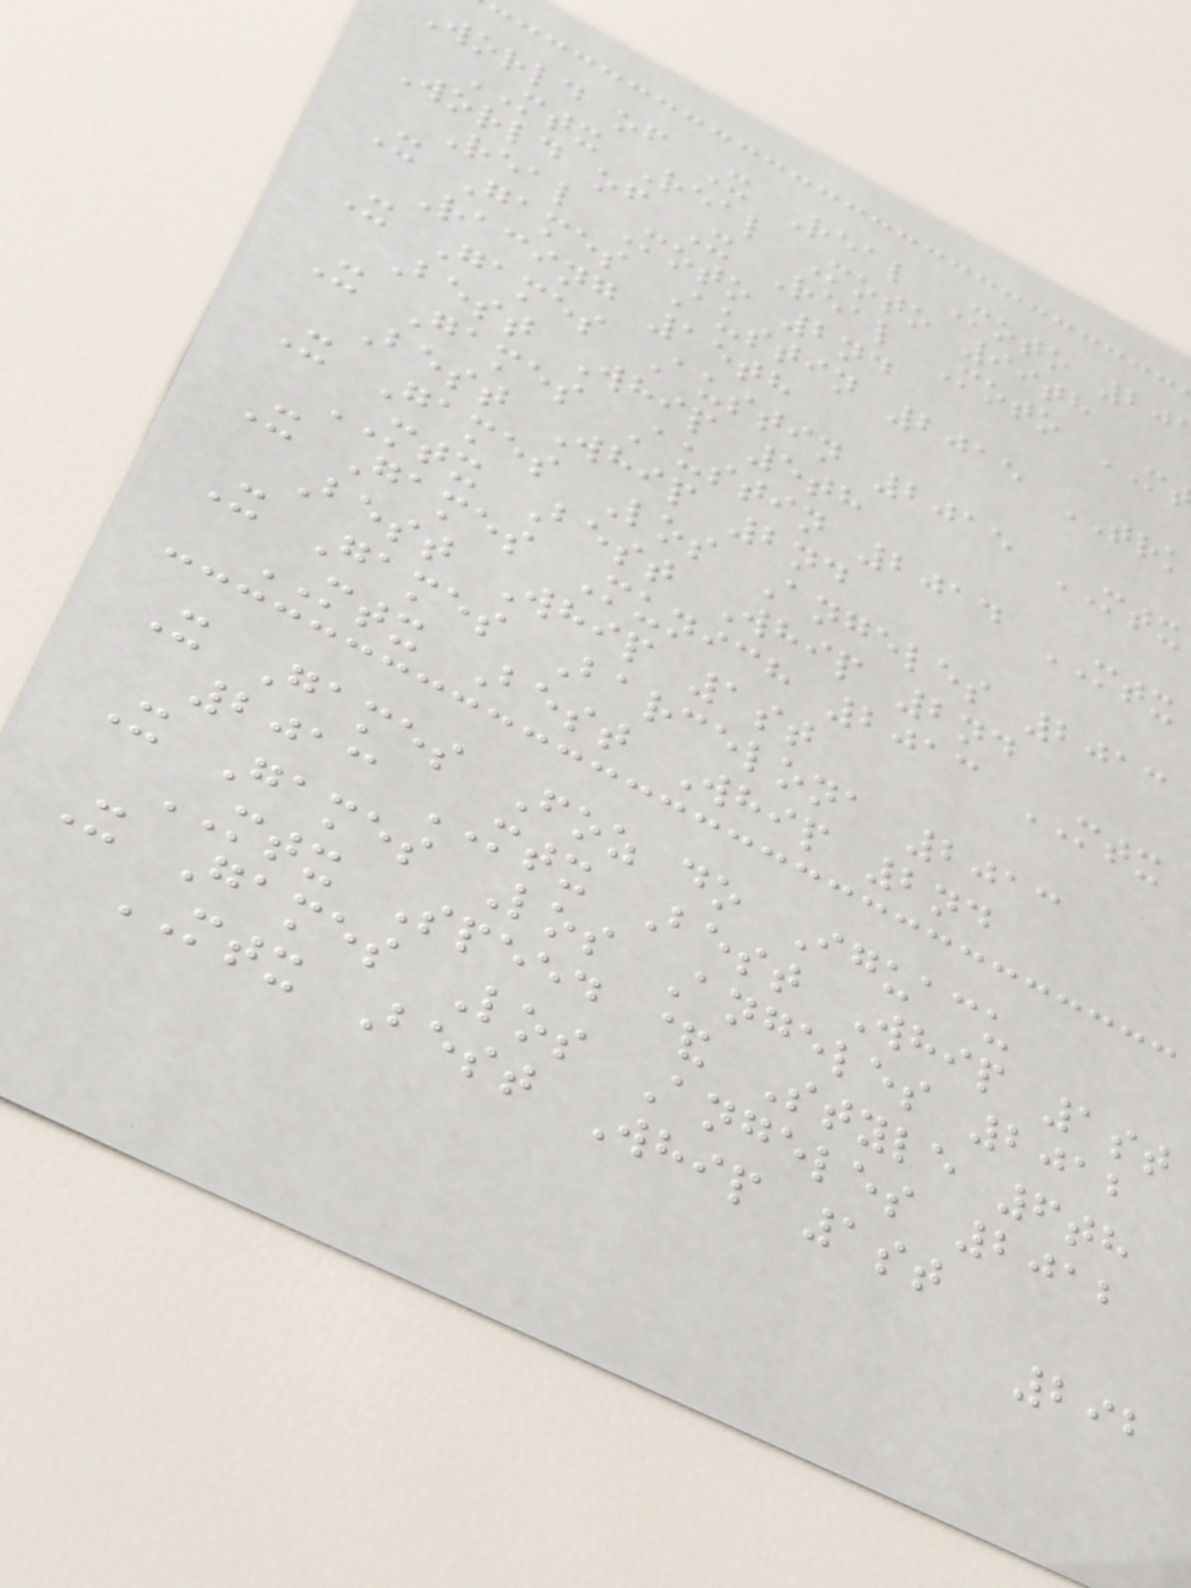world of X Real Moto 20
MTX Real Moto 99th
World of X Real Moto
Real Moto 2nd
X Games Austin 2015 TRK
Racing 15th
X Games Austin 2015 MTX
Best Whip 5th
X Games Austin 2014 MTX
Best Whip 2nd
X Games Los Angeles 2013
MTX Best Whip 2nd
X Games Munich 2013 MTX
Best Whip 1st
X Games Barcelona 2013
MTX Best Whip 2nd
X Games Foz do Iguacu
2013 MTX Best Whip 1st
X Games Los Angeles 2012
MTX Speed & Style 6th
X Games Los Angeles 2012
MTX Best Whip 1st
292
